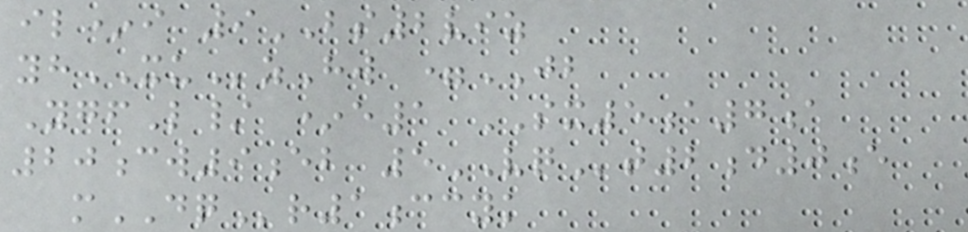il*i 9BS2viz
yhXUzHw =JB
YgfL/ *e1 SX5a7a
20cw9eb 5VQt2d0e
mDQr1ccyk
